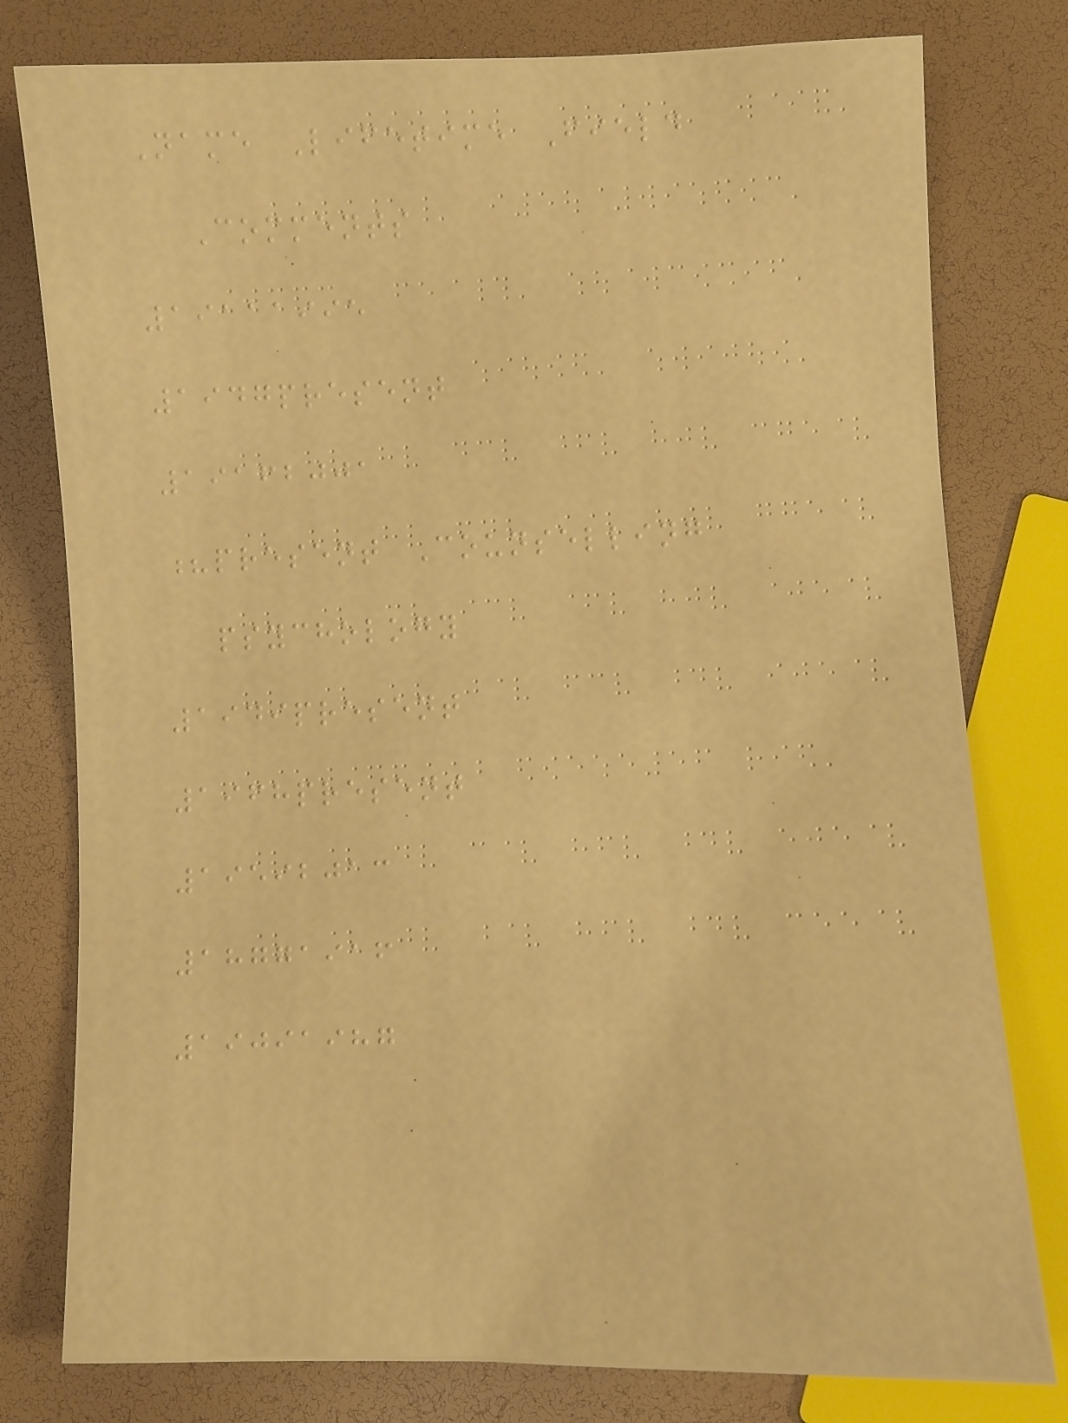Name Lifetime Field
Comments
19111995
1947present
19162001
?present Counselling
psychology
1949present
1968present
19592013
18771916
19091987
